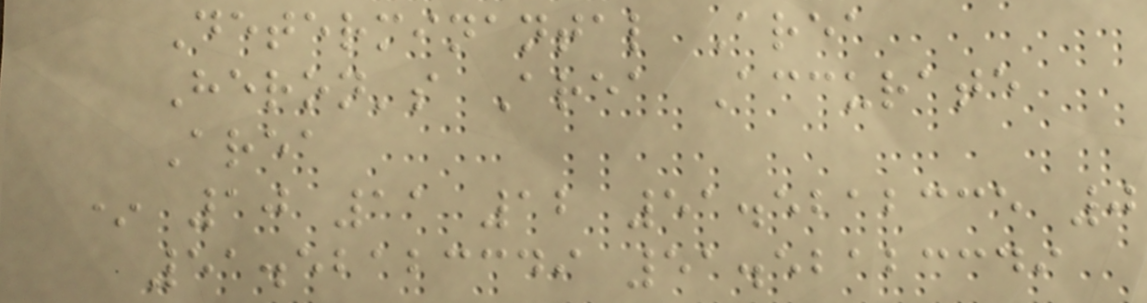Determinantal Area
Heron's Area Accurate
Area
* 10 11 12 51.5212335 0
51.52123349 51.52123349
